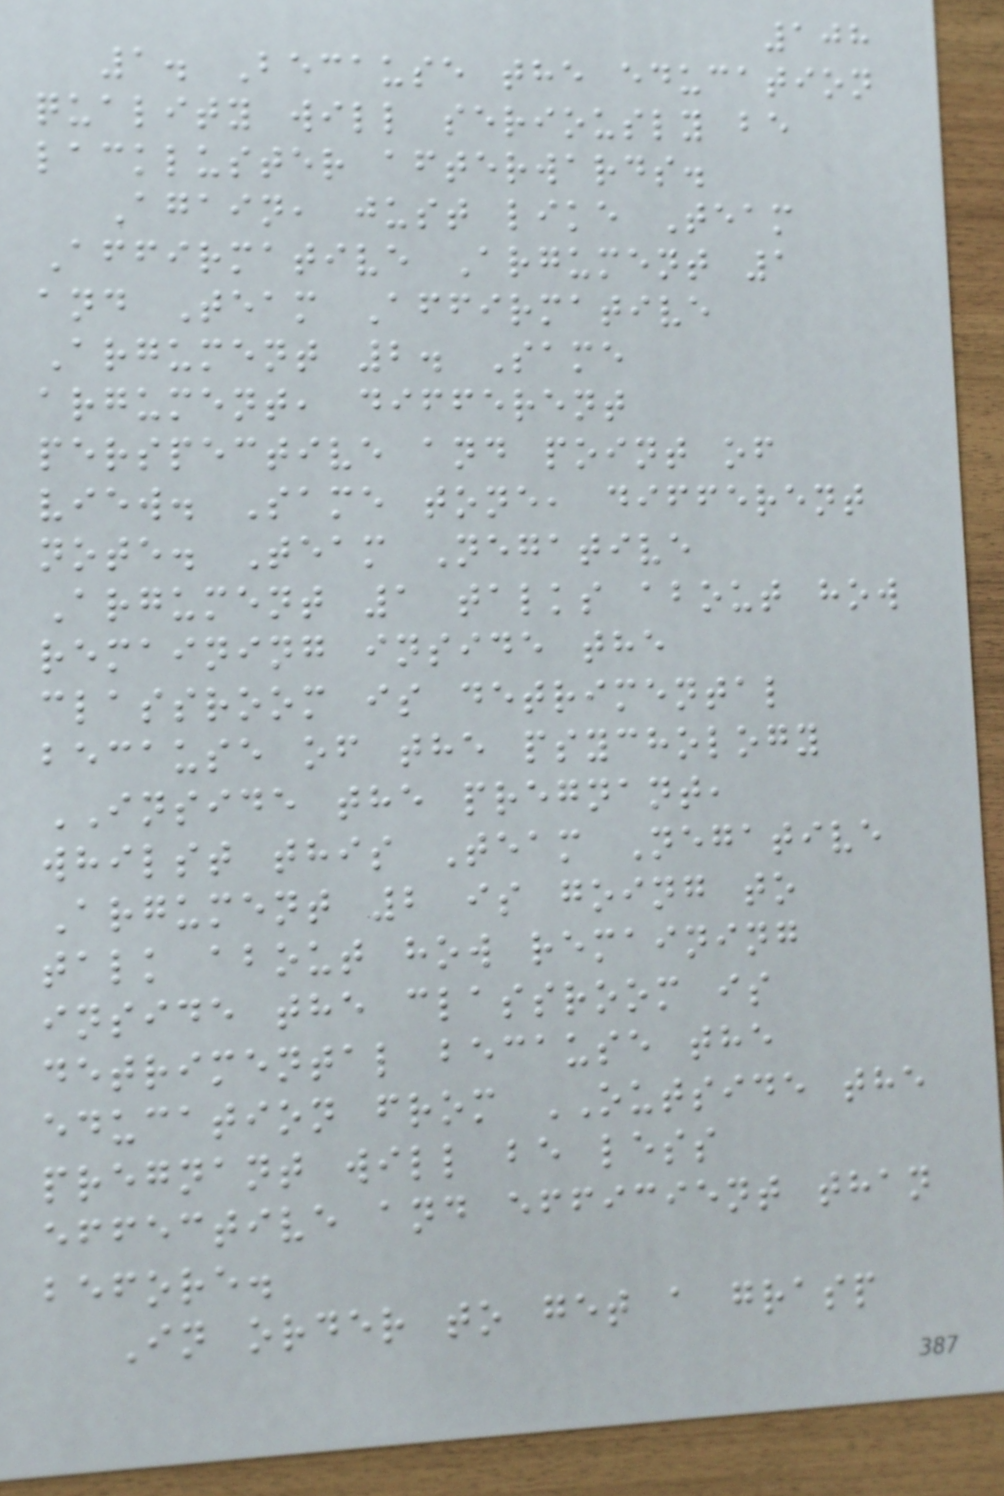108
1. Because the education
quality will seriously be
lackluster afterwards.
Again, just like Team
Affirmative Argument 1
and Team Affirmative
Argument 2. Same
argument, different
perspective and point of
view. Same tone, different
note. Team Negative
Argument 1 talks about how
remaining inside the
classroom is detrimental
because of the psychology
INSIDE the pregnant,
whilst this Team Negative
Argument 2 is going to
talk about how remaining
inside the classroom is
detrimental because the
education from OUTSIDE the
pregnant will be less
effective and efficient than
before.
In order to get a grasp
